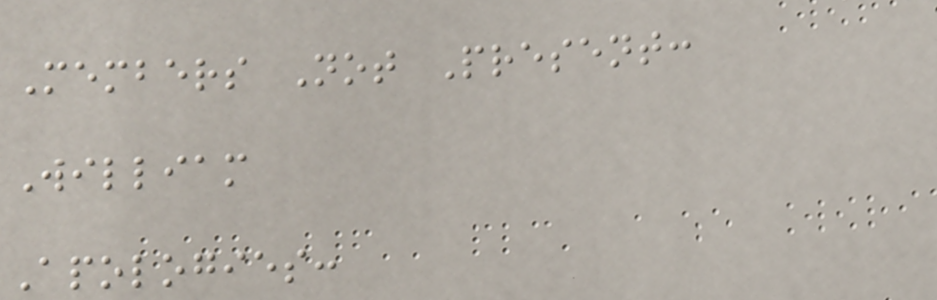Members Not Present:
William
Apologies:
